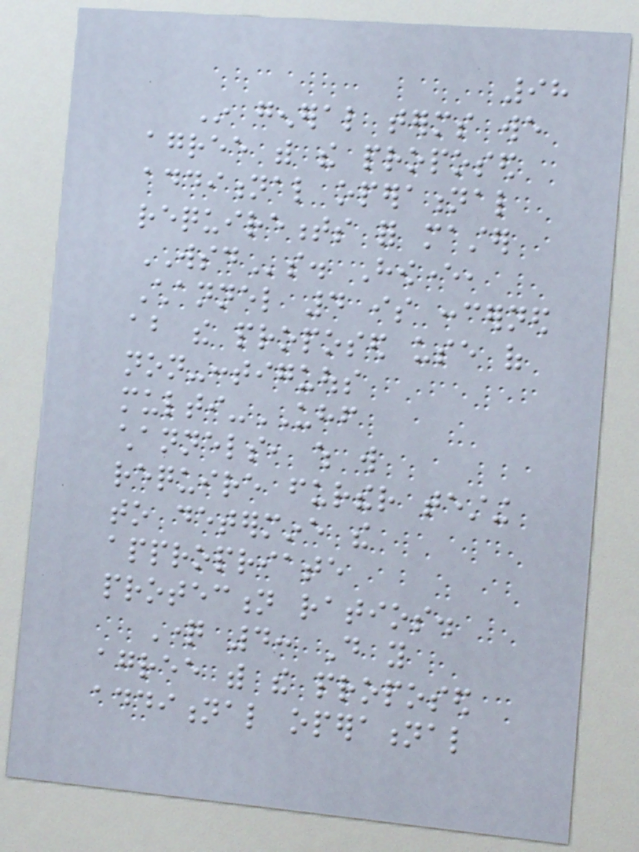98
In general terms we
agree with the proposed
additional operational
requirements for master
WSDs. However,
Channel 4 is concerned
about the proposed use of
non-contiguous
multi-UHF
channels, which will
require further testing
to determine the
appropriate
protection ratios.
Question 4: Do you
agree with the proposed
additional operational
